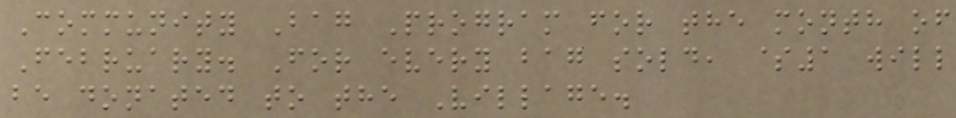Community Bag Program for the month of
February. For every bag sold, $1 will
be donated to the Village.
